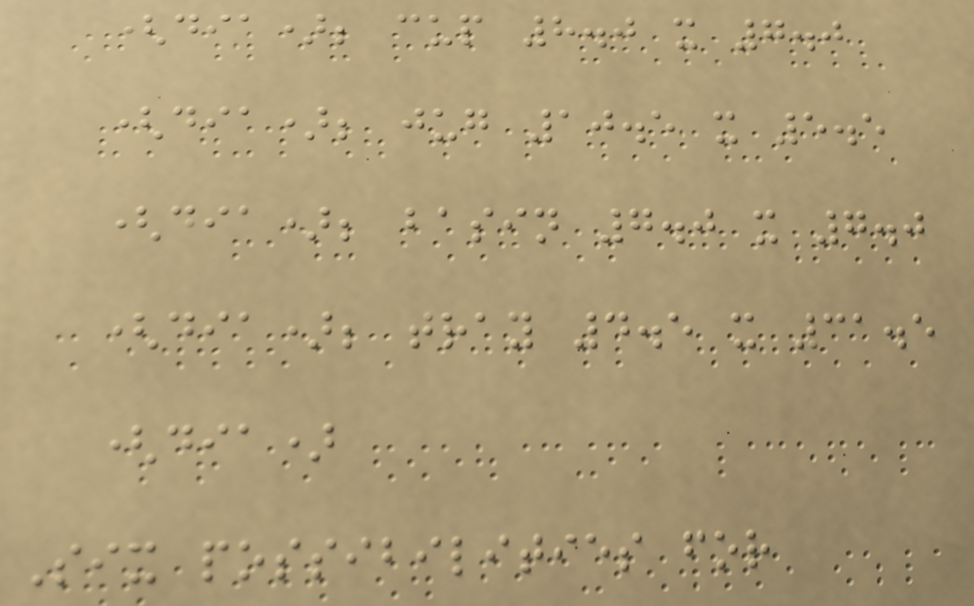(dia); cup 8.0 x 7.0
(dia); jug 10.5 x 5.5
(dia); basin 7.0 x 7.0
(dia); tray 4.5 x 31.5
(dia)
Six possibilities for
